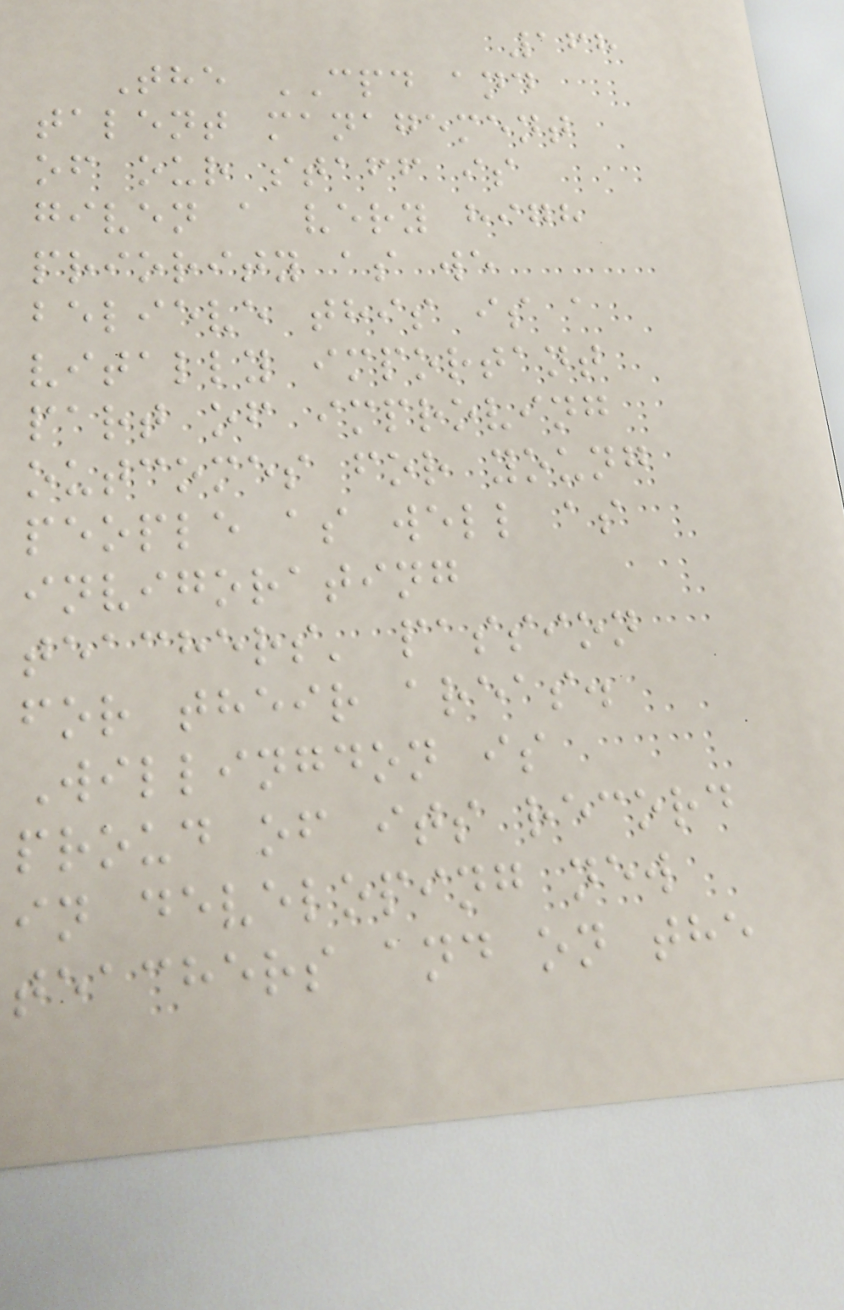168
The CPD and
talent management
of our staff is
given a very high
priority as we
believe this is a
vitally important
part of improving
outcomes for young
people as well as
invigorating
teachers' passion
for their areas.
Willingdon is
proud of its record
in developing new
teachers and on the
